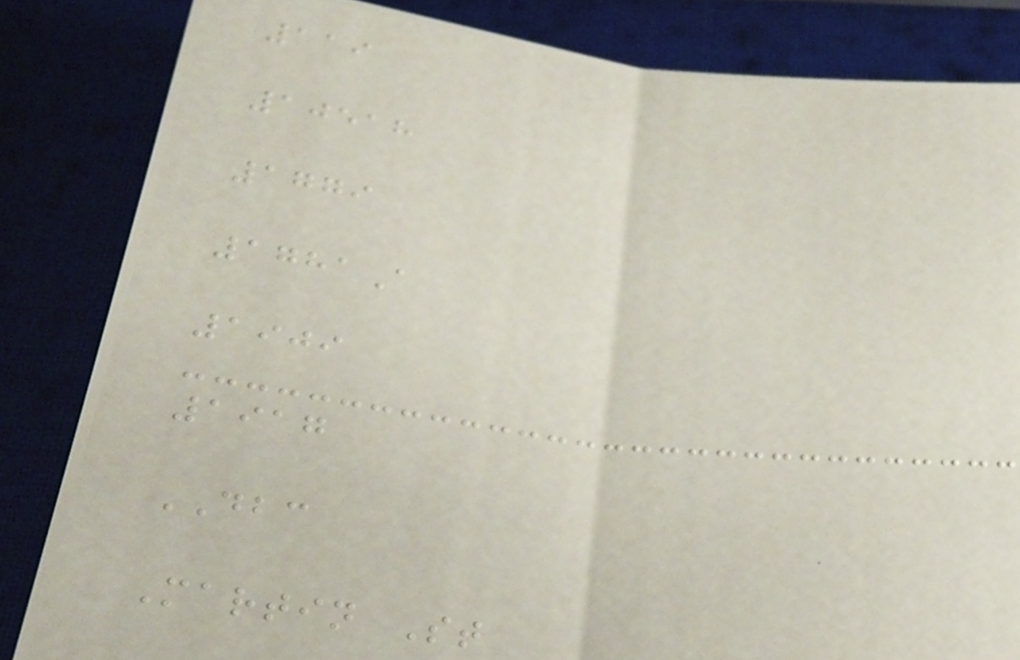119
10518
1779
1781A
1909
1917
DBC
Martin St
